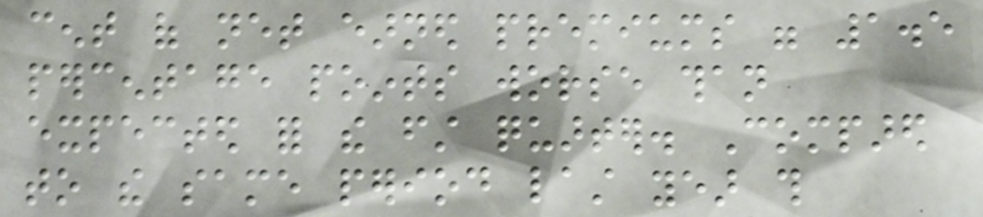cent of net earned premiums were 1.5
percentage points worse than
expected for the first quarter. Compared
to the same period last year this
